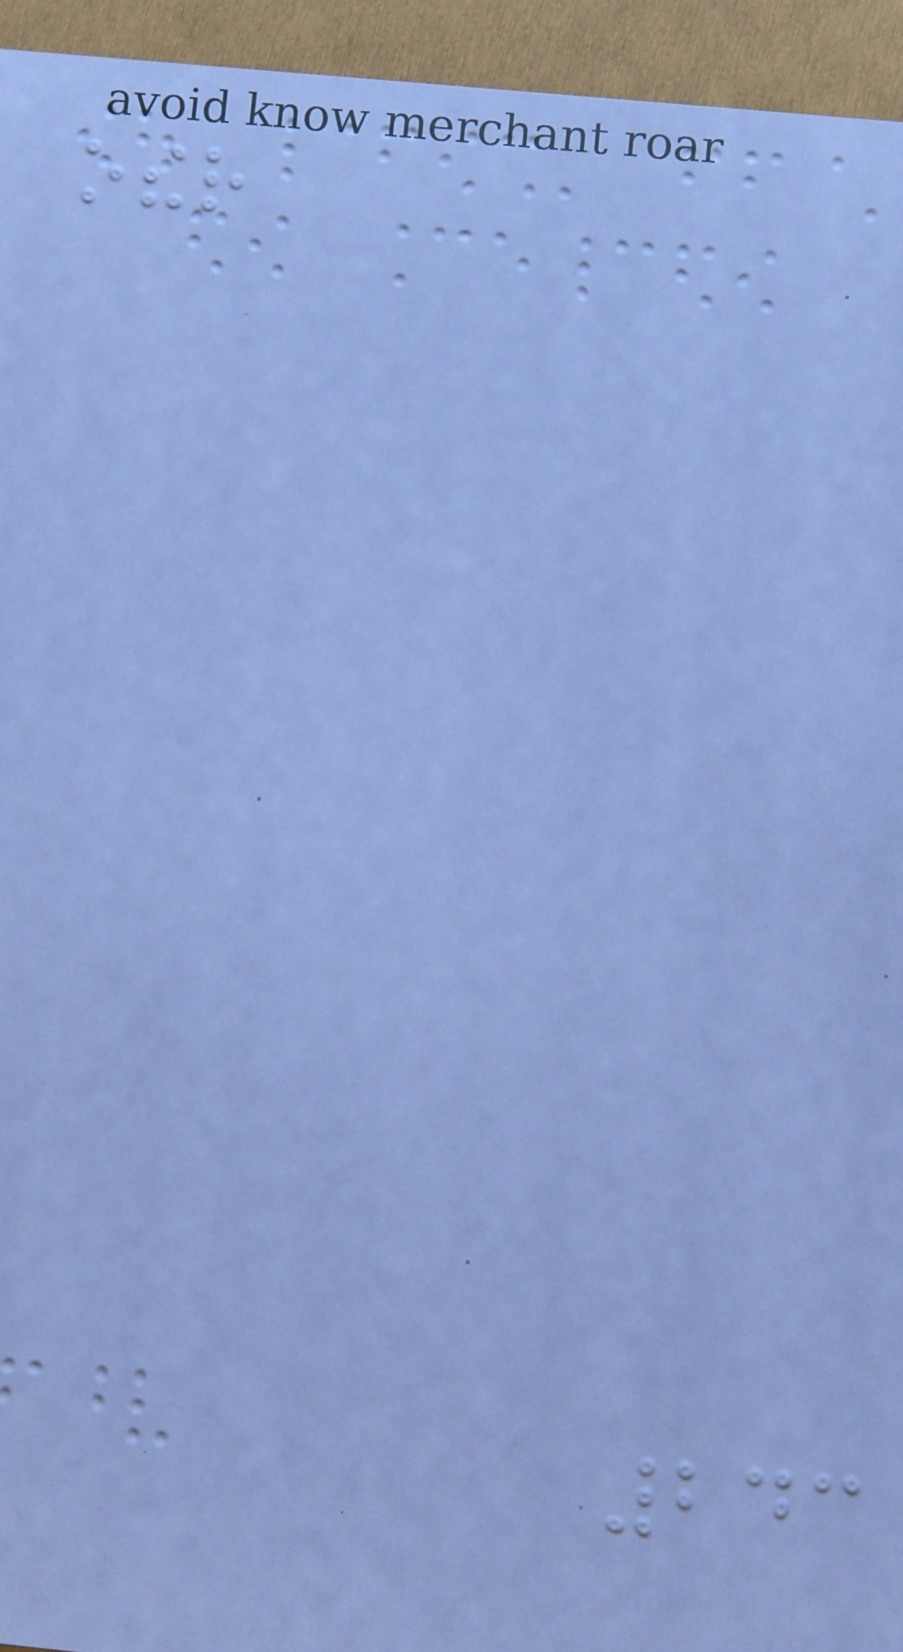other
243
